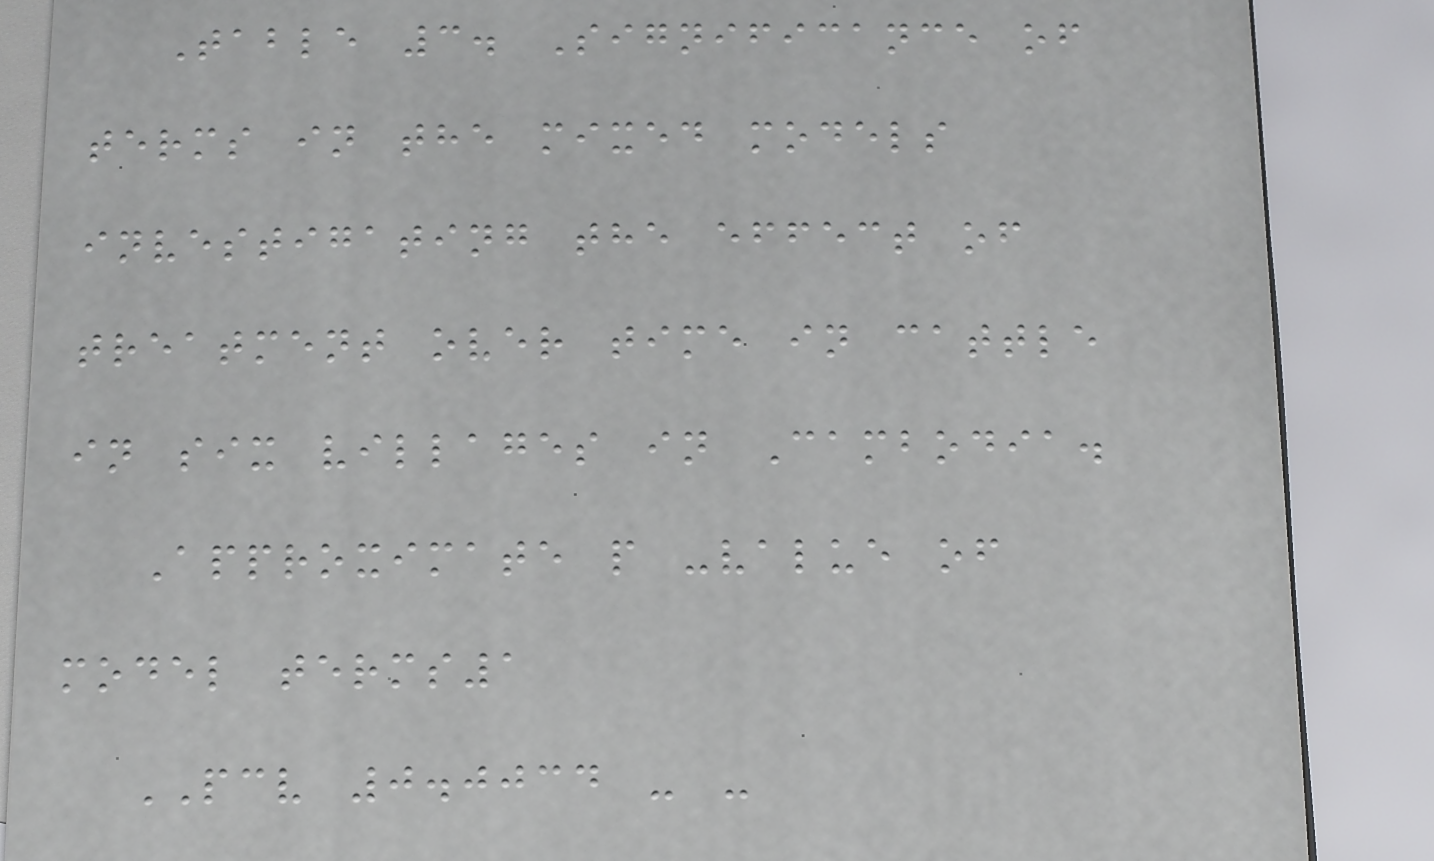Table 3. Significance of
terms in the mixed models
investigating the effect of
treatment over time in cattle
in six villages in Cambodia.
Approximate p -value of
model terms1
PCV 0.0034 - -
